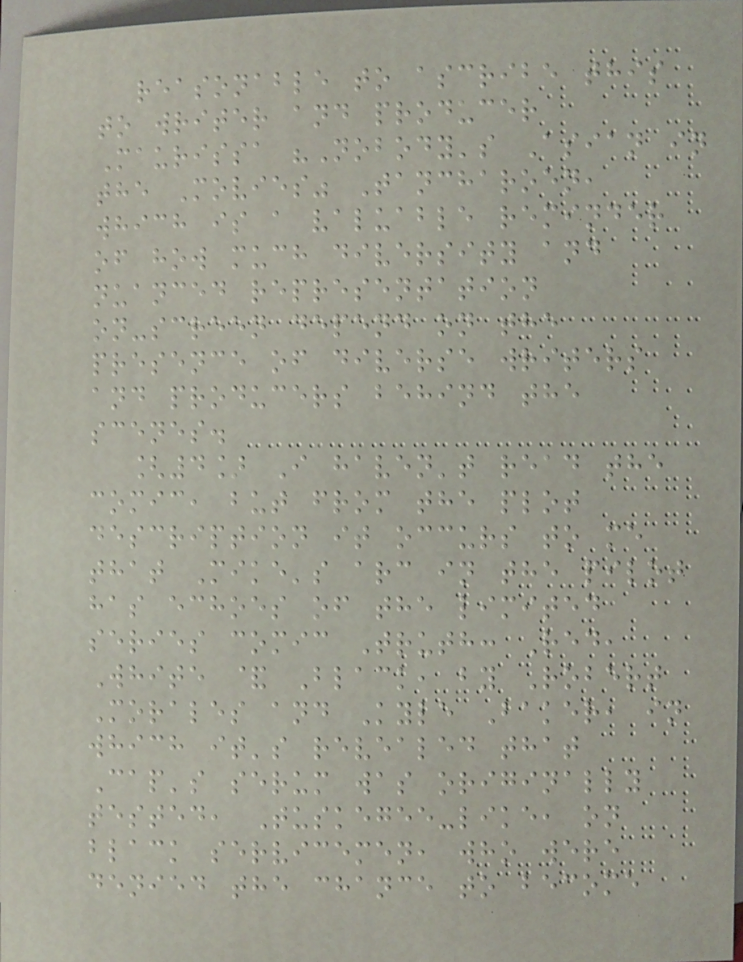reasonable to ascribe this
to writer and producer
Maurissa "Nobody's Asian in
the Movies" Tancharoen,
which is a valuable reminder
of how much diversity and
nuanced representation
on-screen depend on the
presence of diverse writers
and producers behind the
scenes.
[4] I haven't read the
comic, but from the plot
description it occurs to me
that Mike's arc in the pilot
has echoes of the limited
series comic Truth: Red,
White & Black, by Robert
Morales and Kyle Baker, in
which it's revealed that
Cap's serum was originally
tested, Tuskegee-like, on
black servicemen, who were
denied the chance to become
